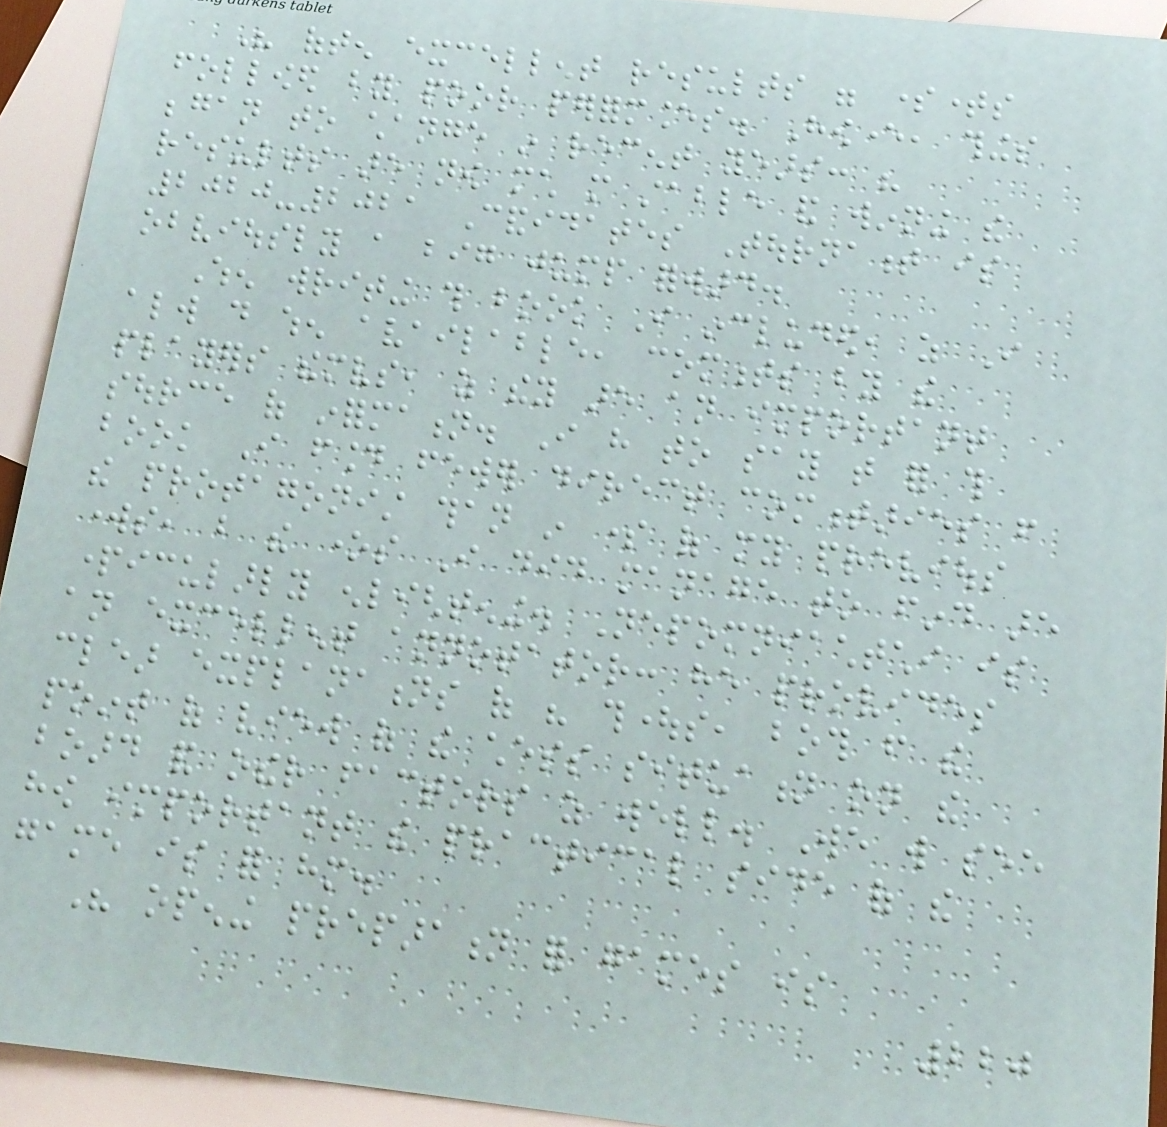His often excellent results were sometimes
followed by poor performances. However, things
began to change in recent years: his
results are now much more stable and winning the
2020-2021 Candidates Tournament is
obviously a big jump forward.
When writing this book I included, as I
always do when available, comments by the
players themselves, as they are an important
source of information. I have to say that for this
book I found fewer direct commentaries from
the protagonist than in some of my previous
works, but the ones I did manage to find are
particularly enlightening. Nepomniachtchi is
an excellent annotator: he provides
clear explanations of his thoughts, both from the
point of view of the chess situation on the
board and other factors as well. We will see
how important the practical side of the
game is for him.
His opening preparation for games is
220
